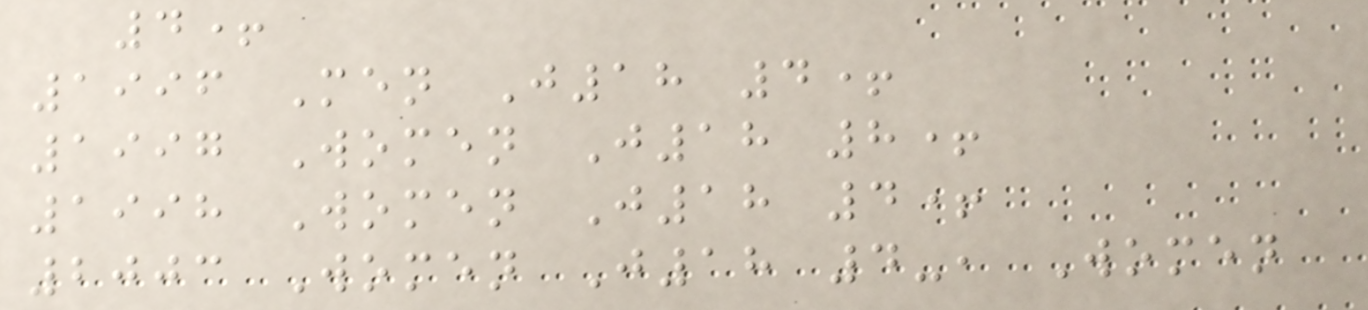4+
1996 Men J18 4+
1997 Women J18 8+
1998 Women J18 4+
2003 Women J18 4-, Women
